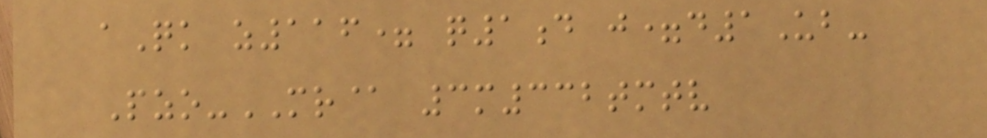aQk z116= q1d j=d1Ub-
Pzo-MR@ 3m332tmtv
